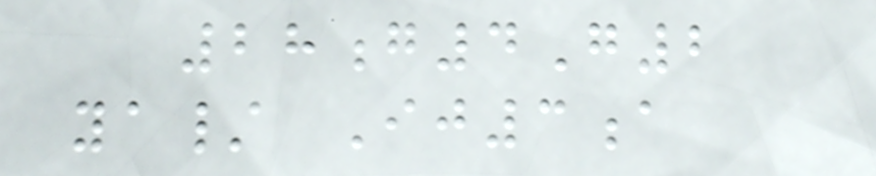28g4G2
ya/ Ij3a
